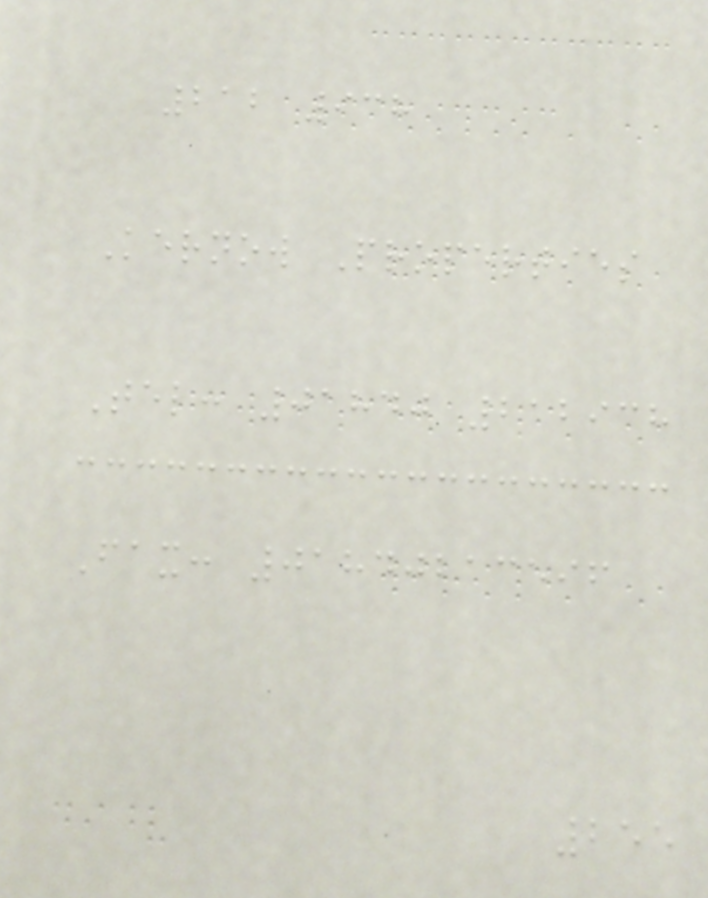212 938
Kernow Properties
Tel: 01840 212938
Fax: 01840213596
255
